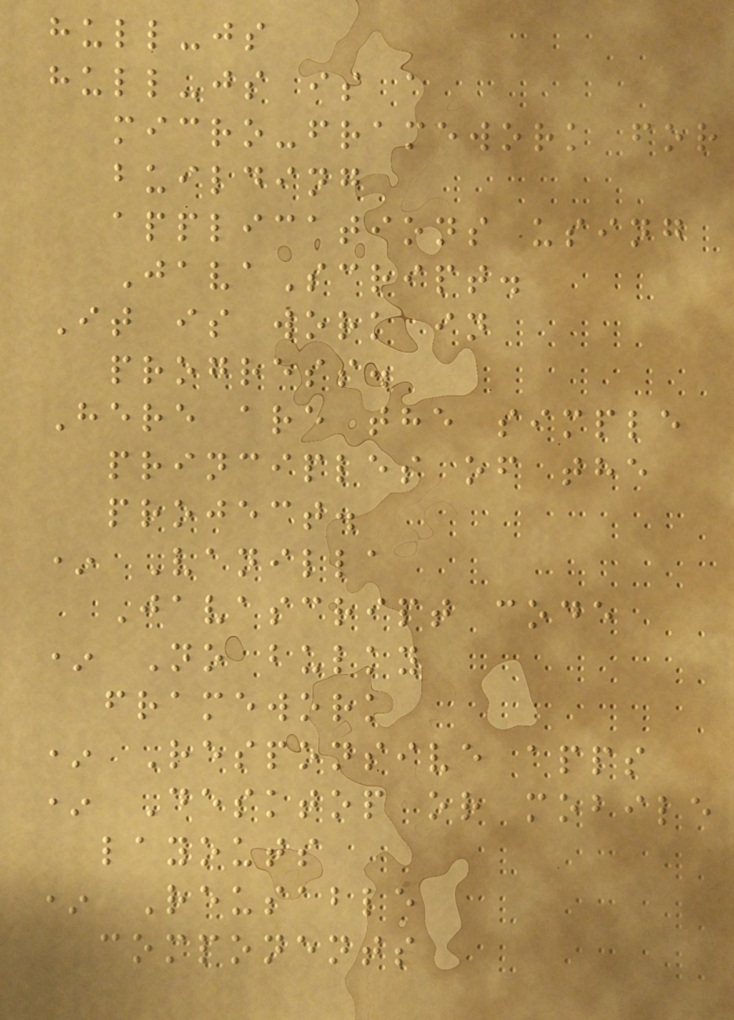hull-js
hull-js is a
micro-framework for
building
applications using
JavaScript.
It is work in
progress.
Here are the simple
principles of the
project.
* Vanilla
Javascript code
* No bulky
framework
* Responsive apps
* Desktop or mobile
layouts
* Reusable
components
